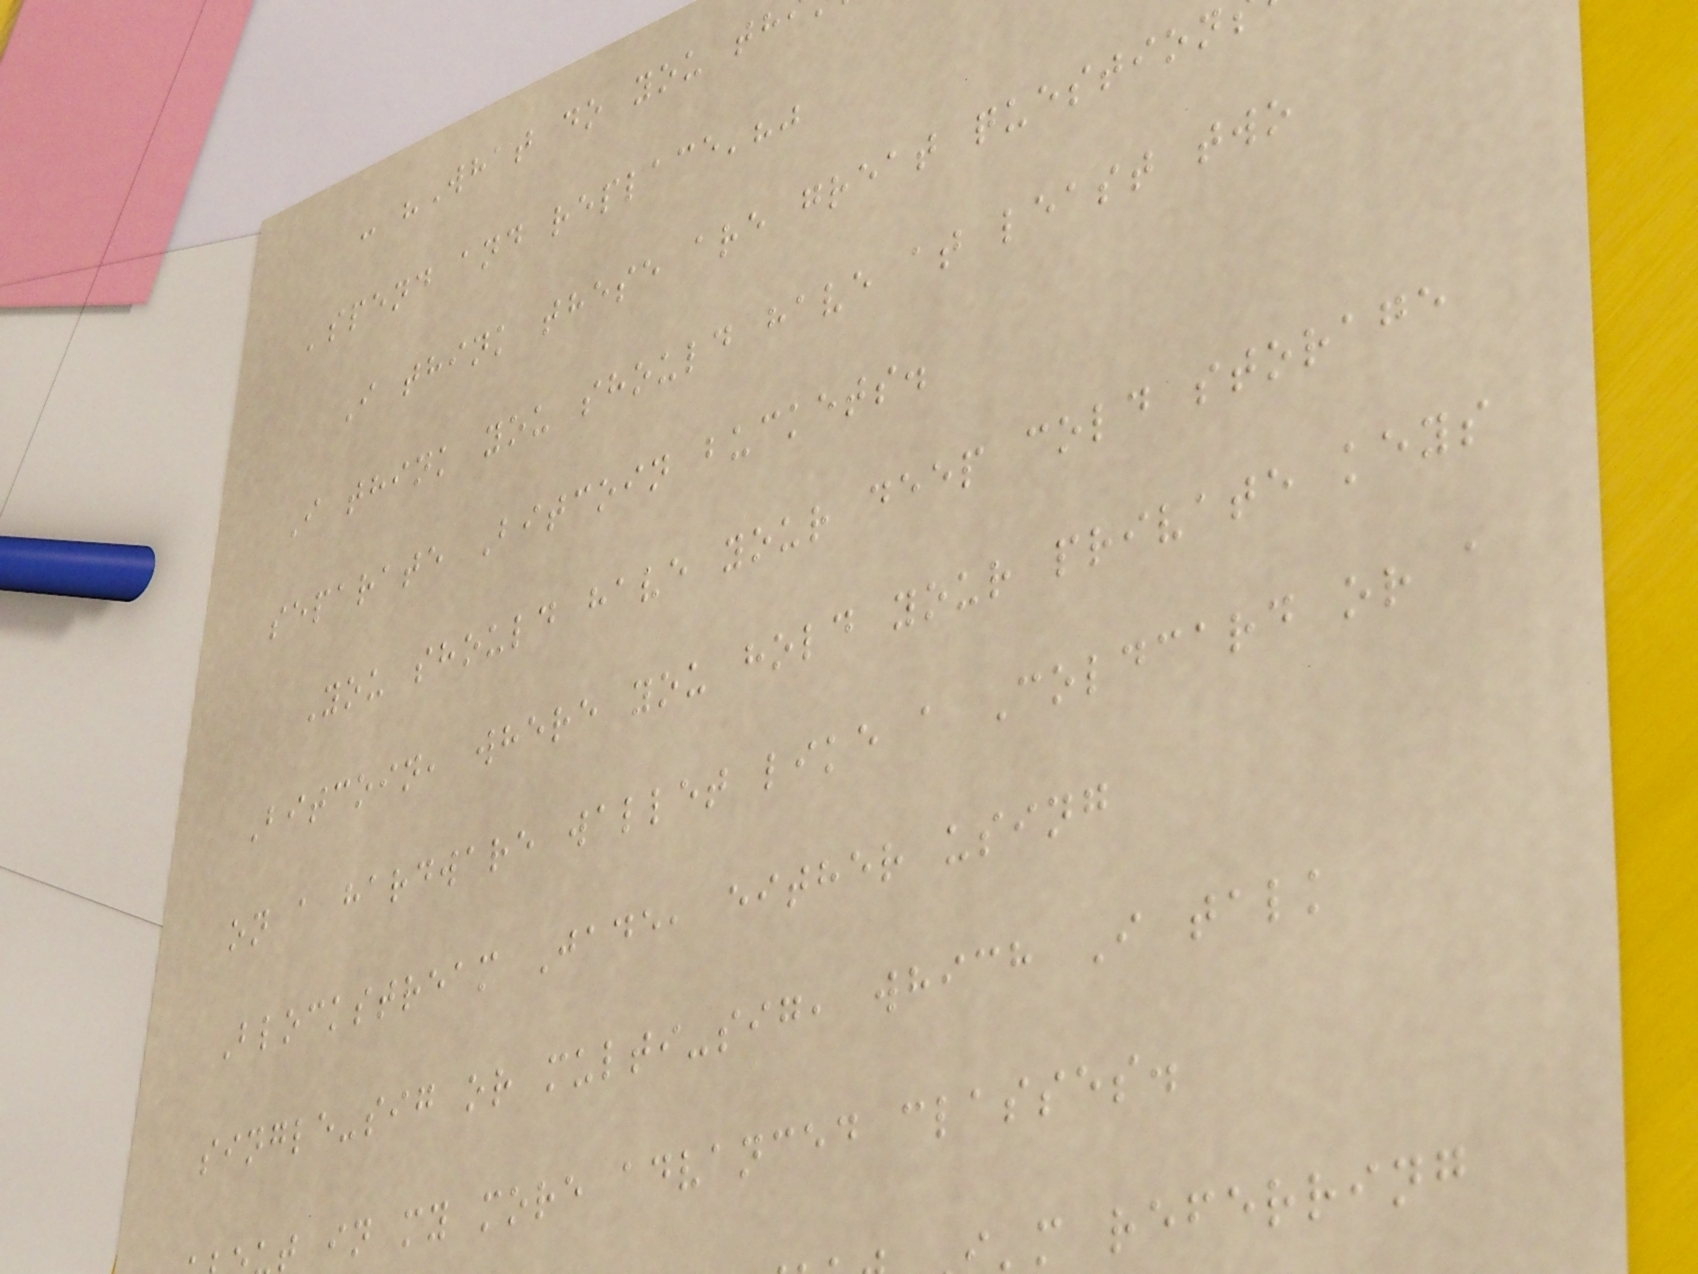- "What do you th
'spend and replace'?"
I think these are great question
I think you should have at least two
separate Bitcoin buckets.
You should have your deep cold storage
Bitcoin, where you hold your private keys
on a hardware wallet like a Coldcard or a
Blockstream Jade, either using
single-sig or multi-sig, which I talk
t in my more advanced classes.
'm referring
